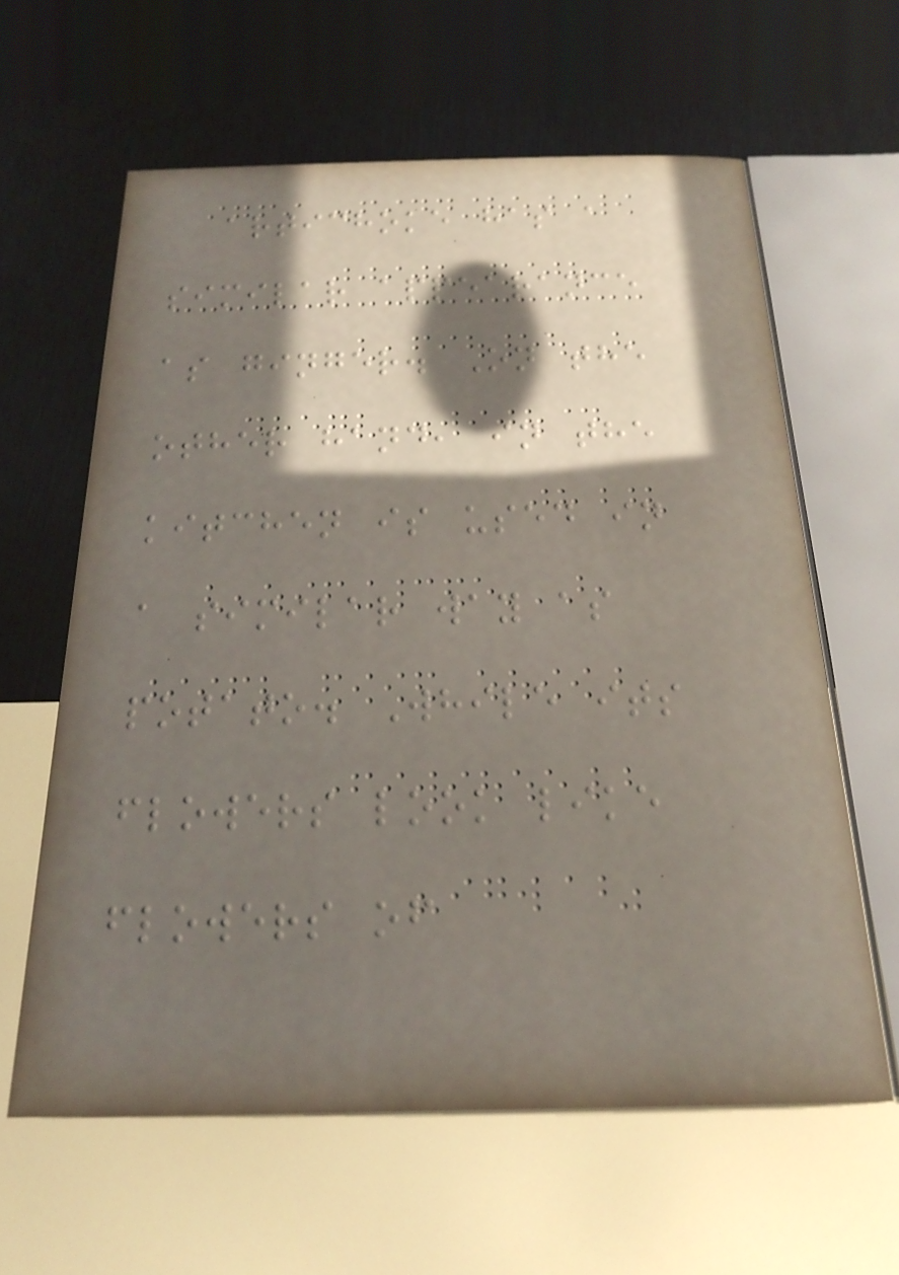artichoke has a
similar appearance
as ginger. On the
other hand, in the
kitchen is used in
a similar way as
potato. While its
flowers look like
flowers of
